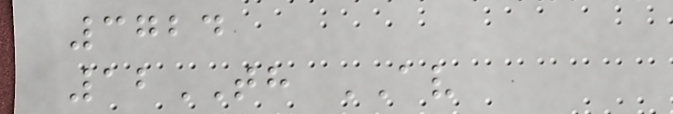3724
12TH AV
